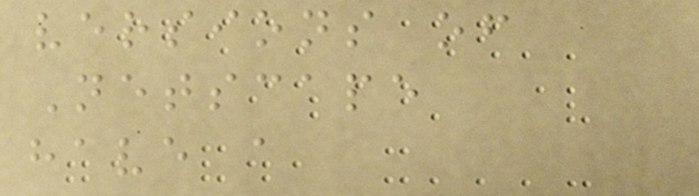versions of
Netscape
have a
